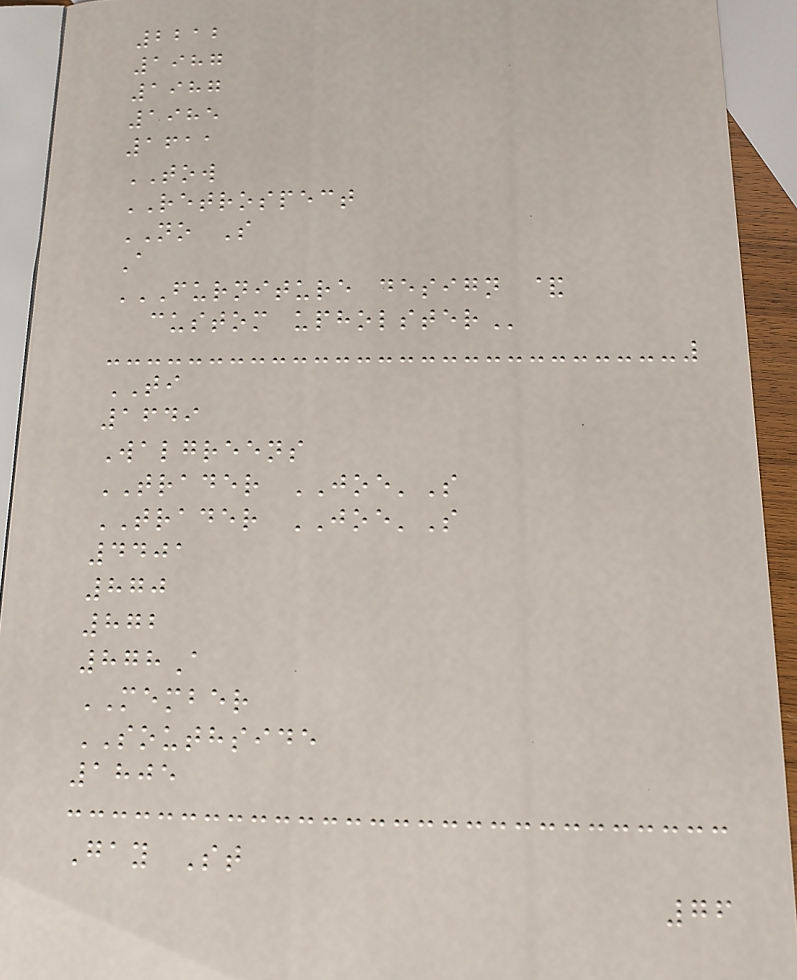2212
1987
1987
1985
1611
TOW
RETROSPECT
NO S
A
FURNITURE DESIGN &
CUSTOM UPHOLSTER
TI
1649
Walgreens
TRADER JOE'S
TRADER JOE'S
4401
870
872
878A
MEMBER
SOUTHSIDE
1805
Gay St
76
